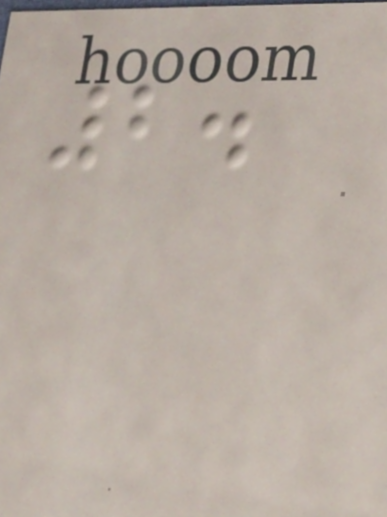2.
